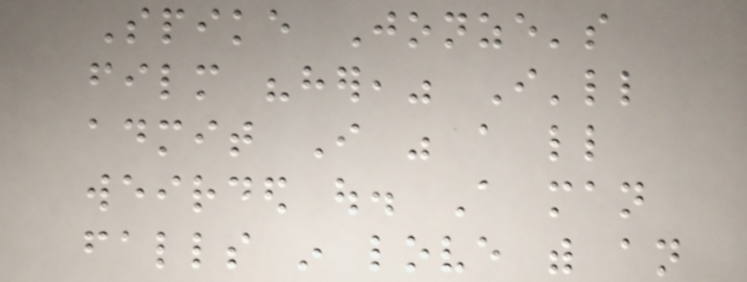Spike Jonze's
film "her," I'll
admit I was a little
weirded out. A man
falls in love with an
